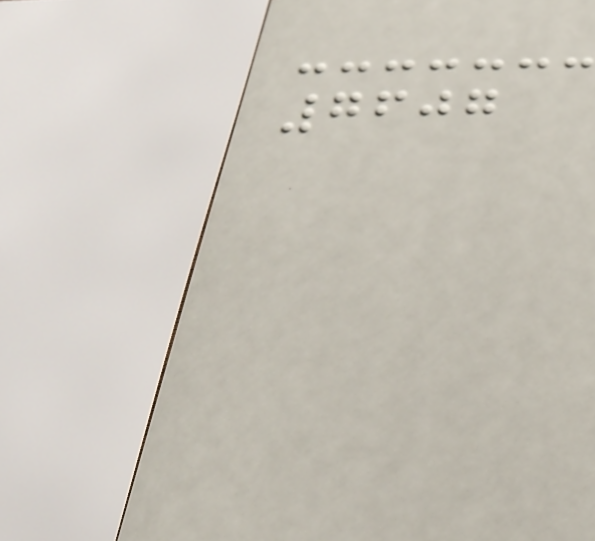7607
